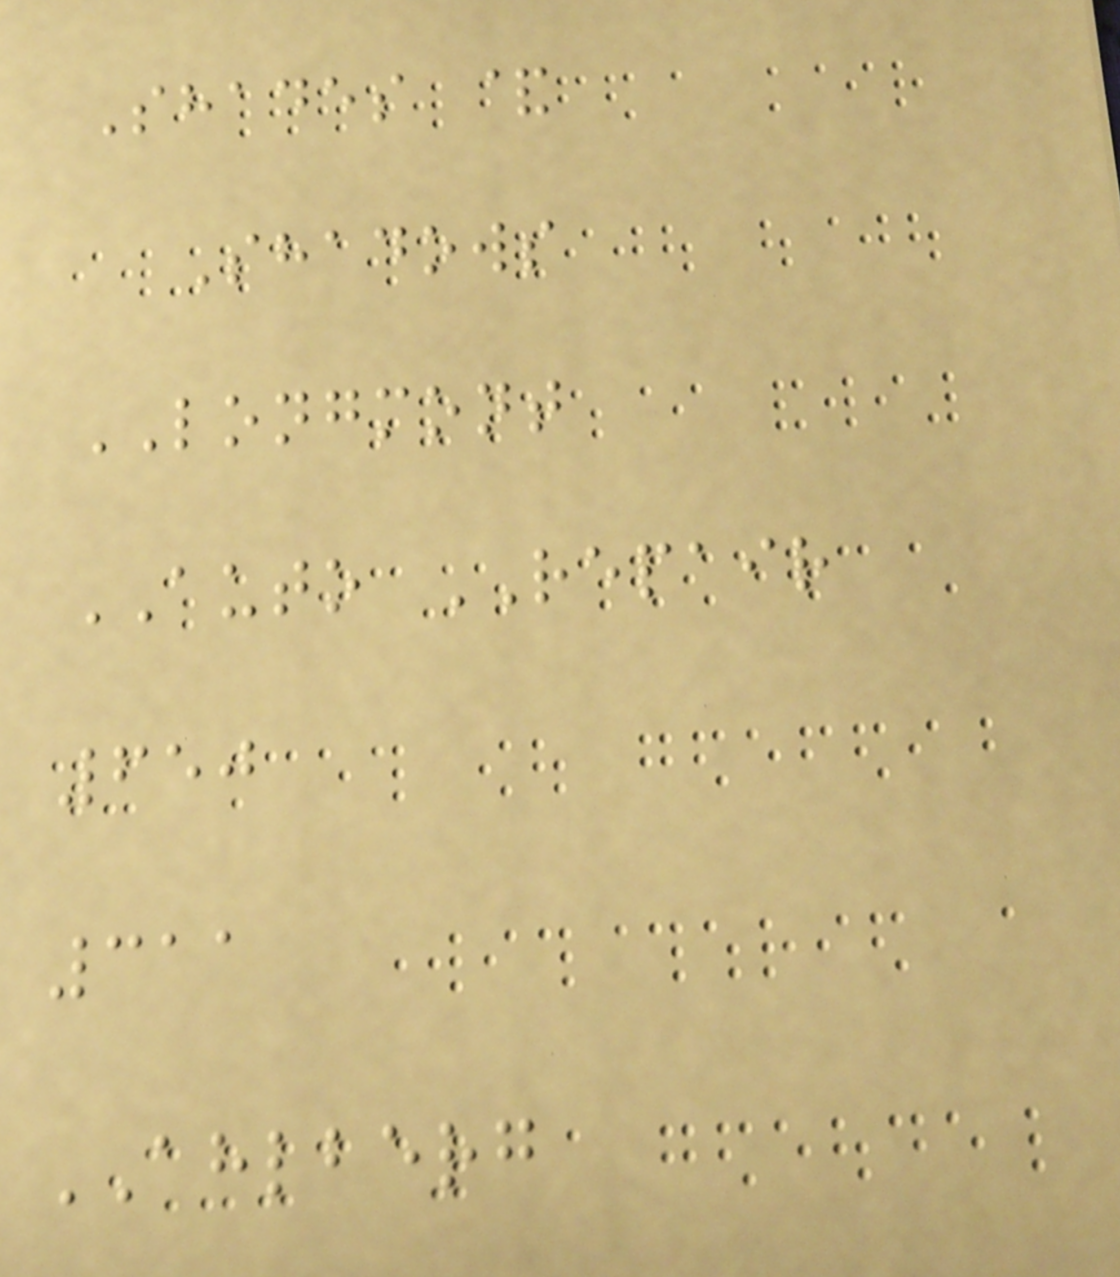Shades &
Shadows
LONGMONT
AUTO REPAIR
650
311
AHLBERG
